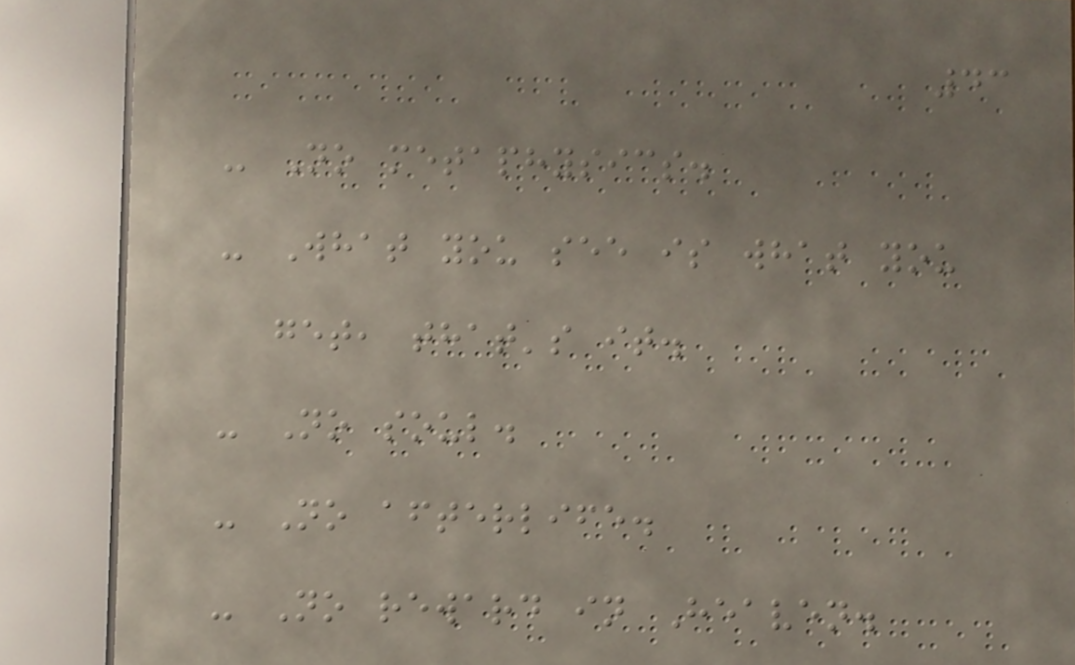43
- No metaphysics.
- What you see is what you
get, that's it.
- No soul.
- No afterlife.
- No reward in Heaven.
